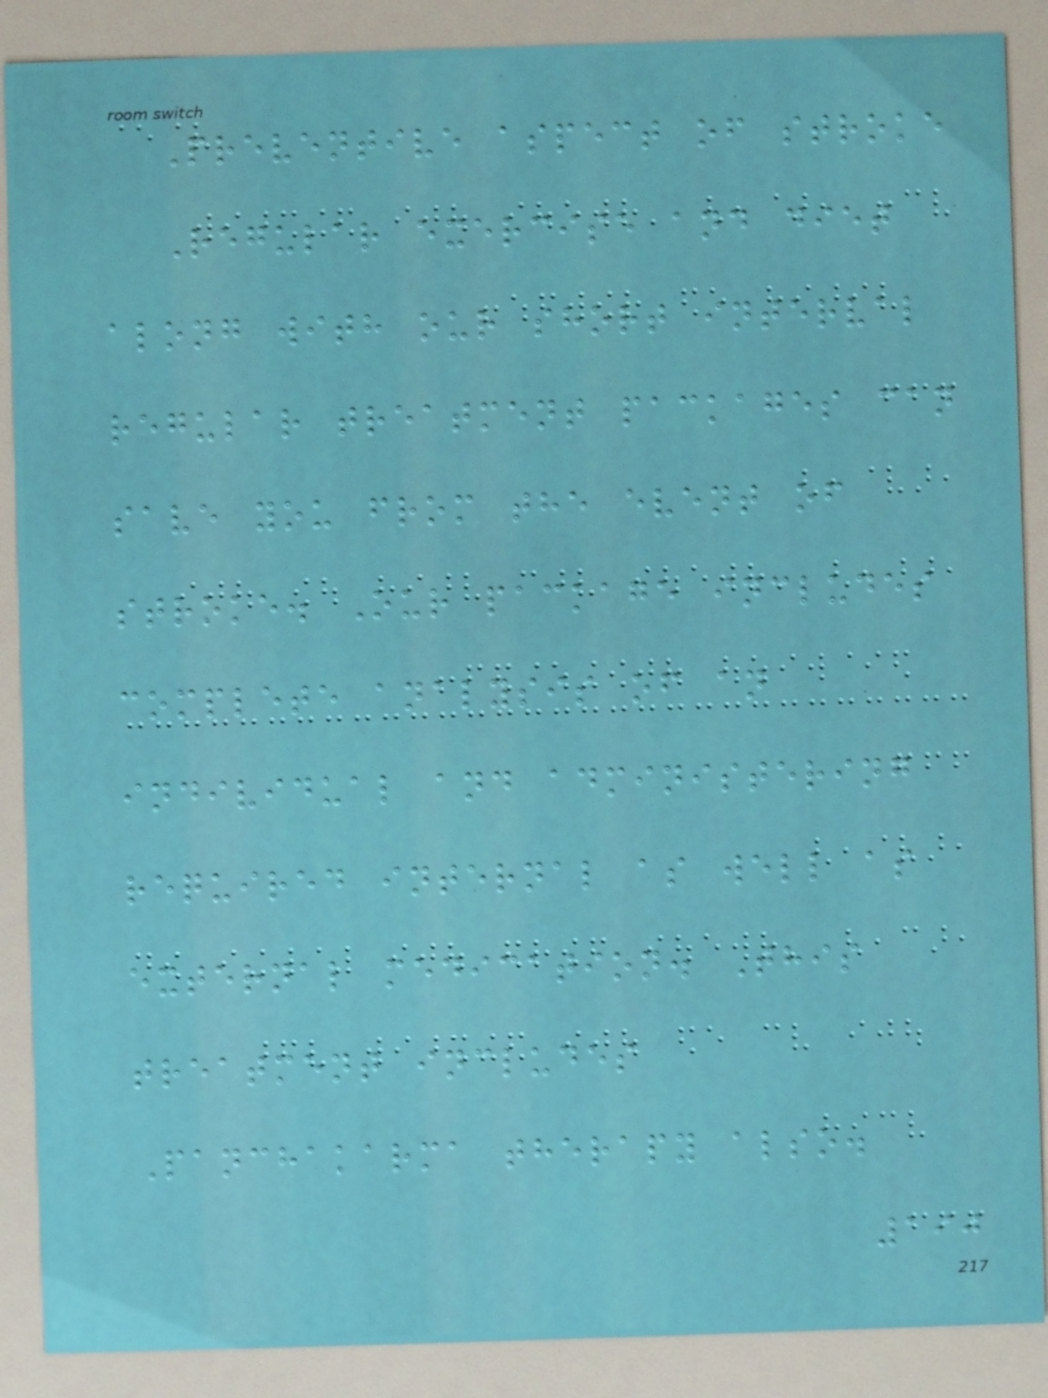Preventive aspect of stroke
Regular exercise and diet
along with our short interval
regular treatment packages can
save you from the event of
stroke. Our package includes
complete analysis of an
individual and administering
required internal as well as
external medication. This
treatment includes
Panchakarma therapy also.
190
